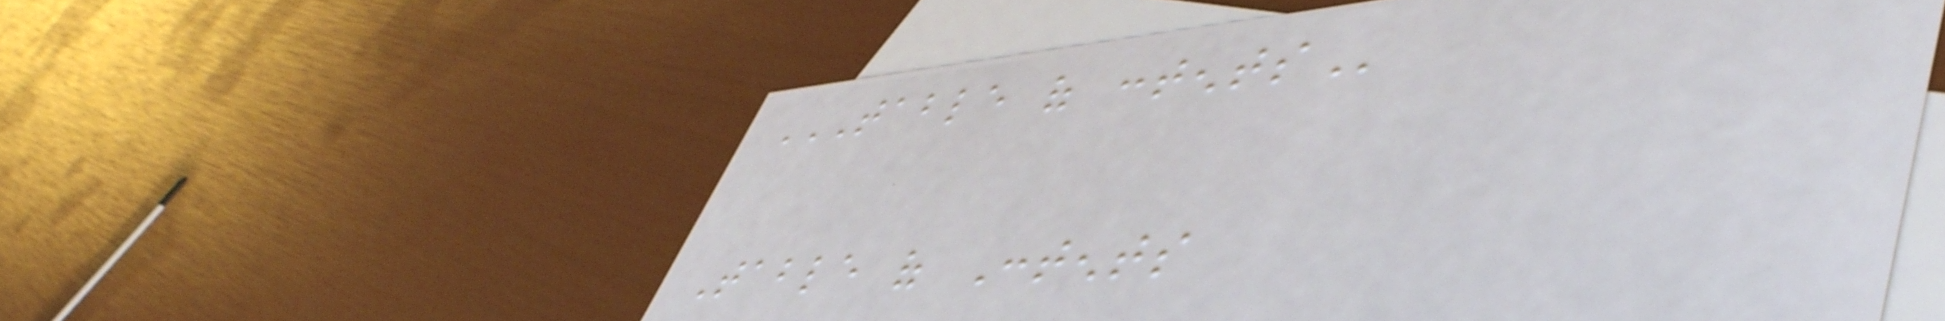TABLE OF CONTENTS
Table of Contents
